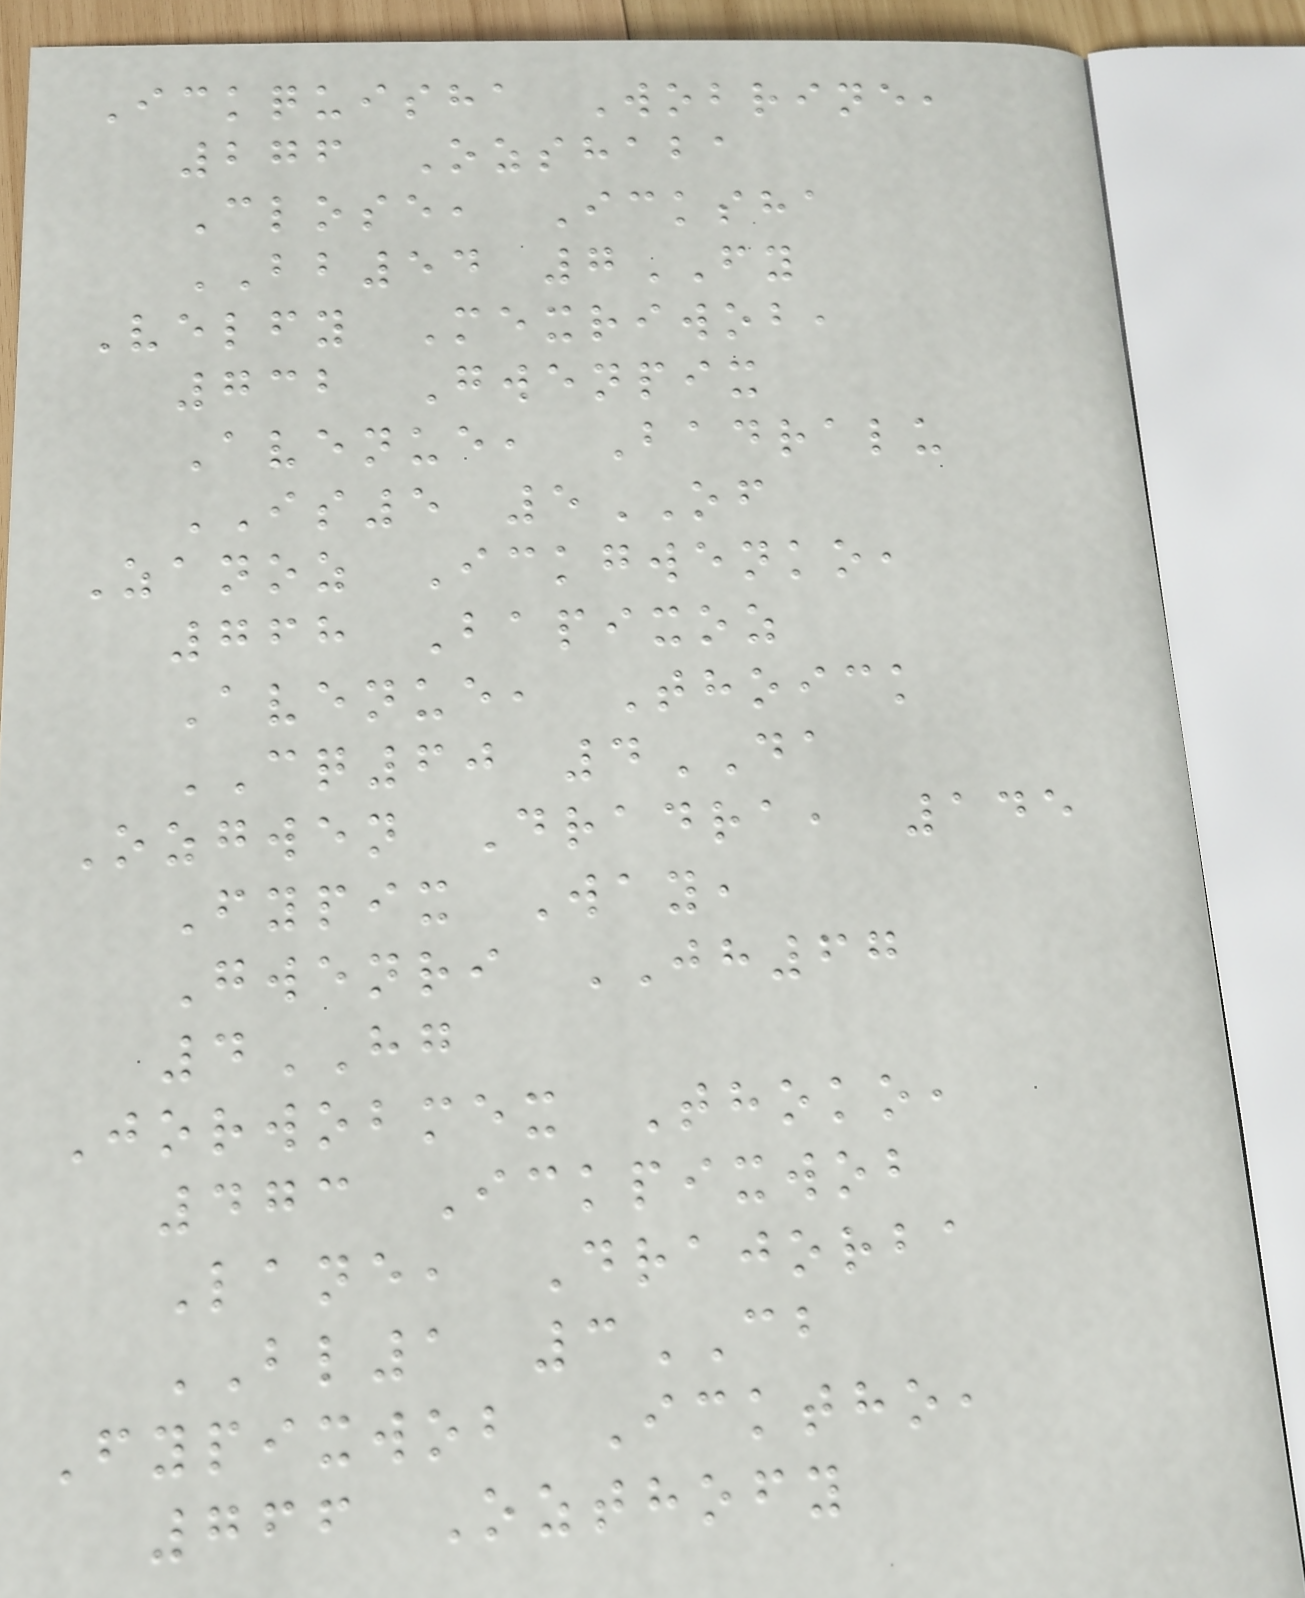Ickquisha Wobrine,
276 Ozshaba
Close, Icksha
BB54 7FY
Velfy Mexriwob,
732 Gwenpix
Avenue, Badralu
IS5 5OF
Zanoz Ickgwenko,
768 Bapixoz
Avenue, Thoick
CQ60 4DA
Ozgwen Dradra, 145
Fypix Way,
Gwenri JH67
4HG
Jorwobmex Thoko,
473 Ickpixwob
Lane, Drajorba
BL1 3CB
Fypixwob Icktho,
766 Ozthofy
